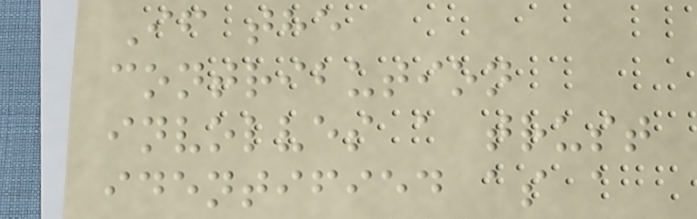If the
contribution
involves a trust
identified as a
